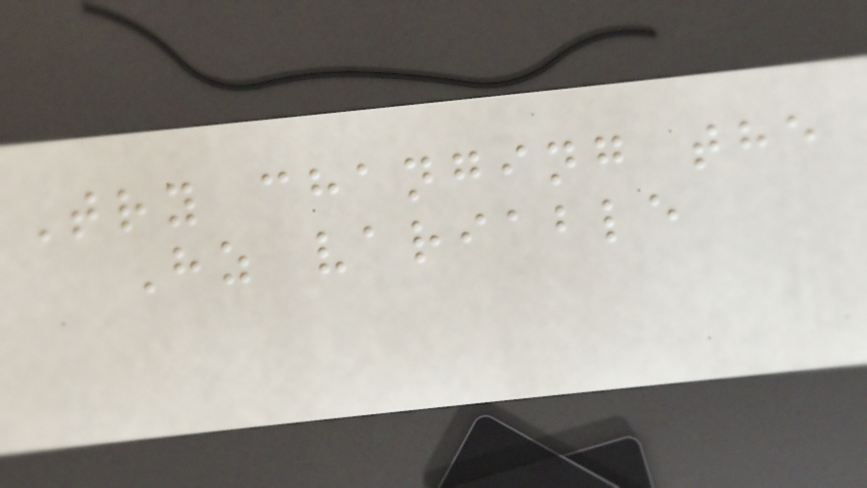Try changing the
Hz variable
